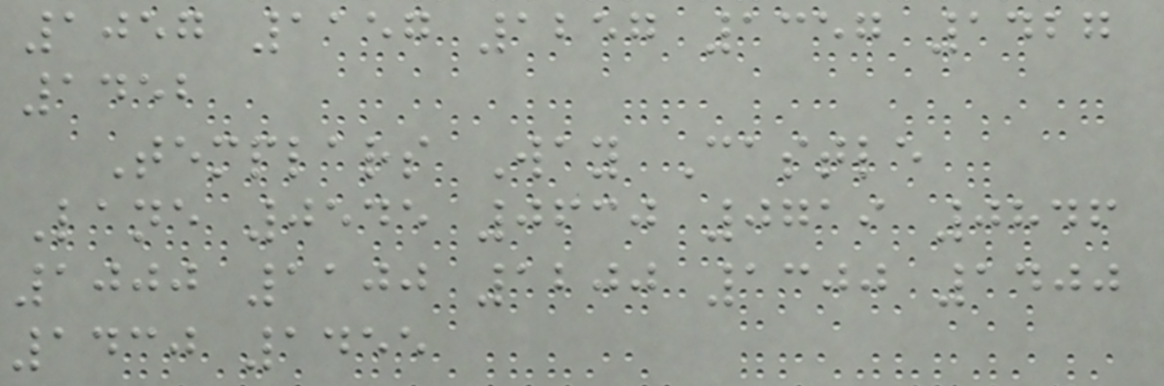1057 1157 1257 1357 1427
1452
Templars Way Castle
Lane 0545 0630 0719 0846
1000 1100 1200 1300 1400
1430 1455
